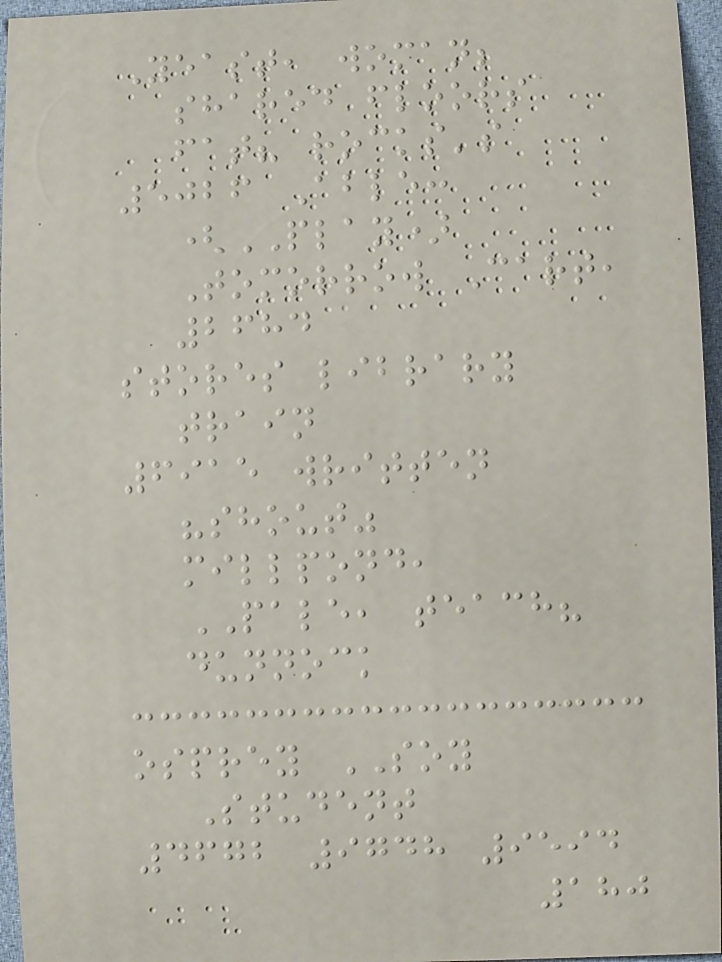Yeast, woman;
shared floors
fat? rocks's
5026 Able:
(PLAY)
Tomorrow Cart,
2684
stores library
train
6915 written
"shout"
millpond,
PALE, teach?
dunnock
osprey SOY
Student
4672 9748 9594
180
